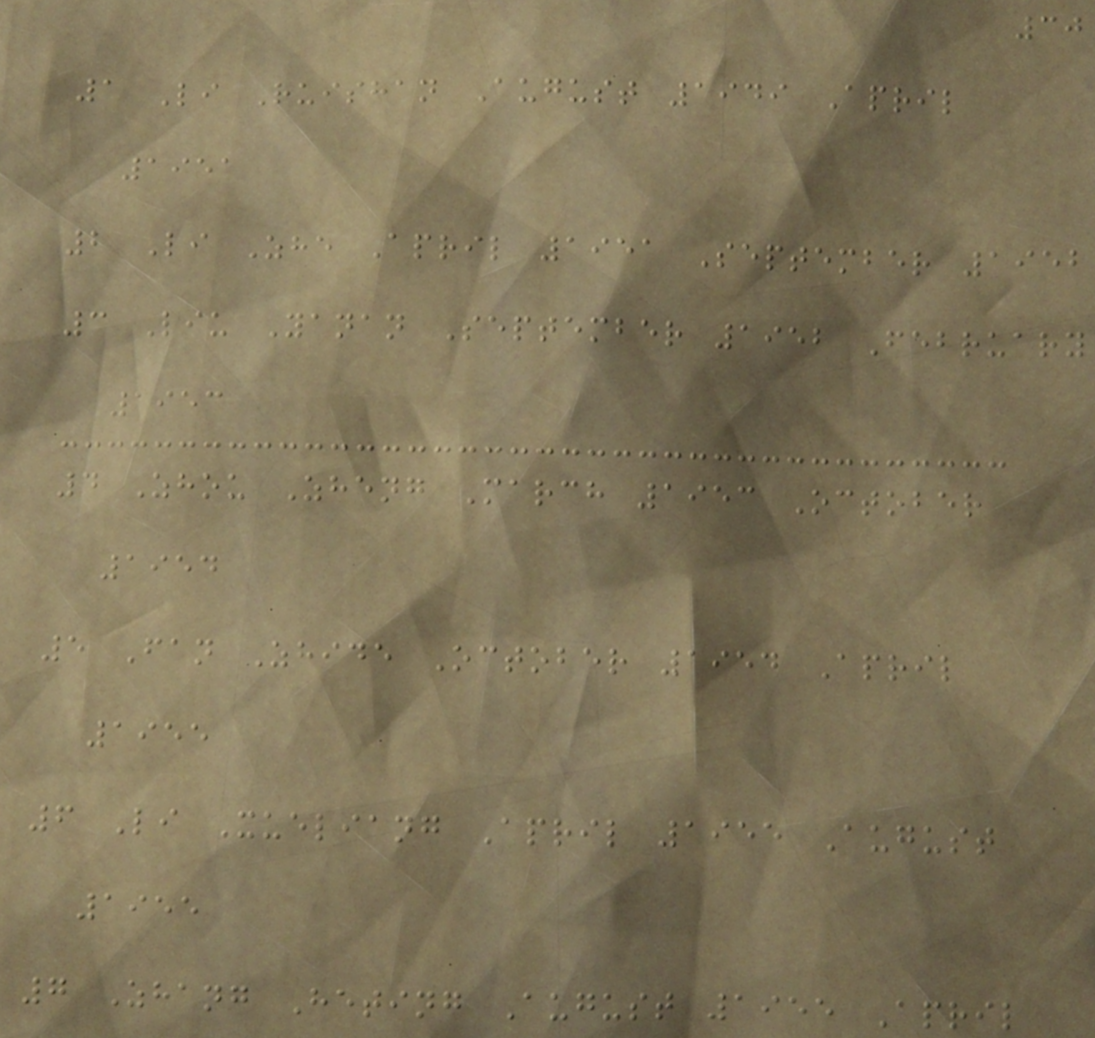30
1 Li Ruishan August 1949 April
1951
2 Li Zhe April 1951 September 1952
3 Liu Yanan September 1952 February
1953
4 Zhou Zheng March 1953 October
1954
5 Fan Zhide October 1954 April
1955
6 Li Xueliang April 1955 August
1955
7 Zhang Heting August 1955 April
